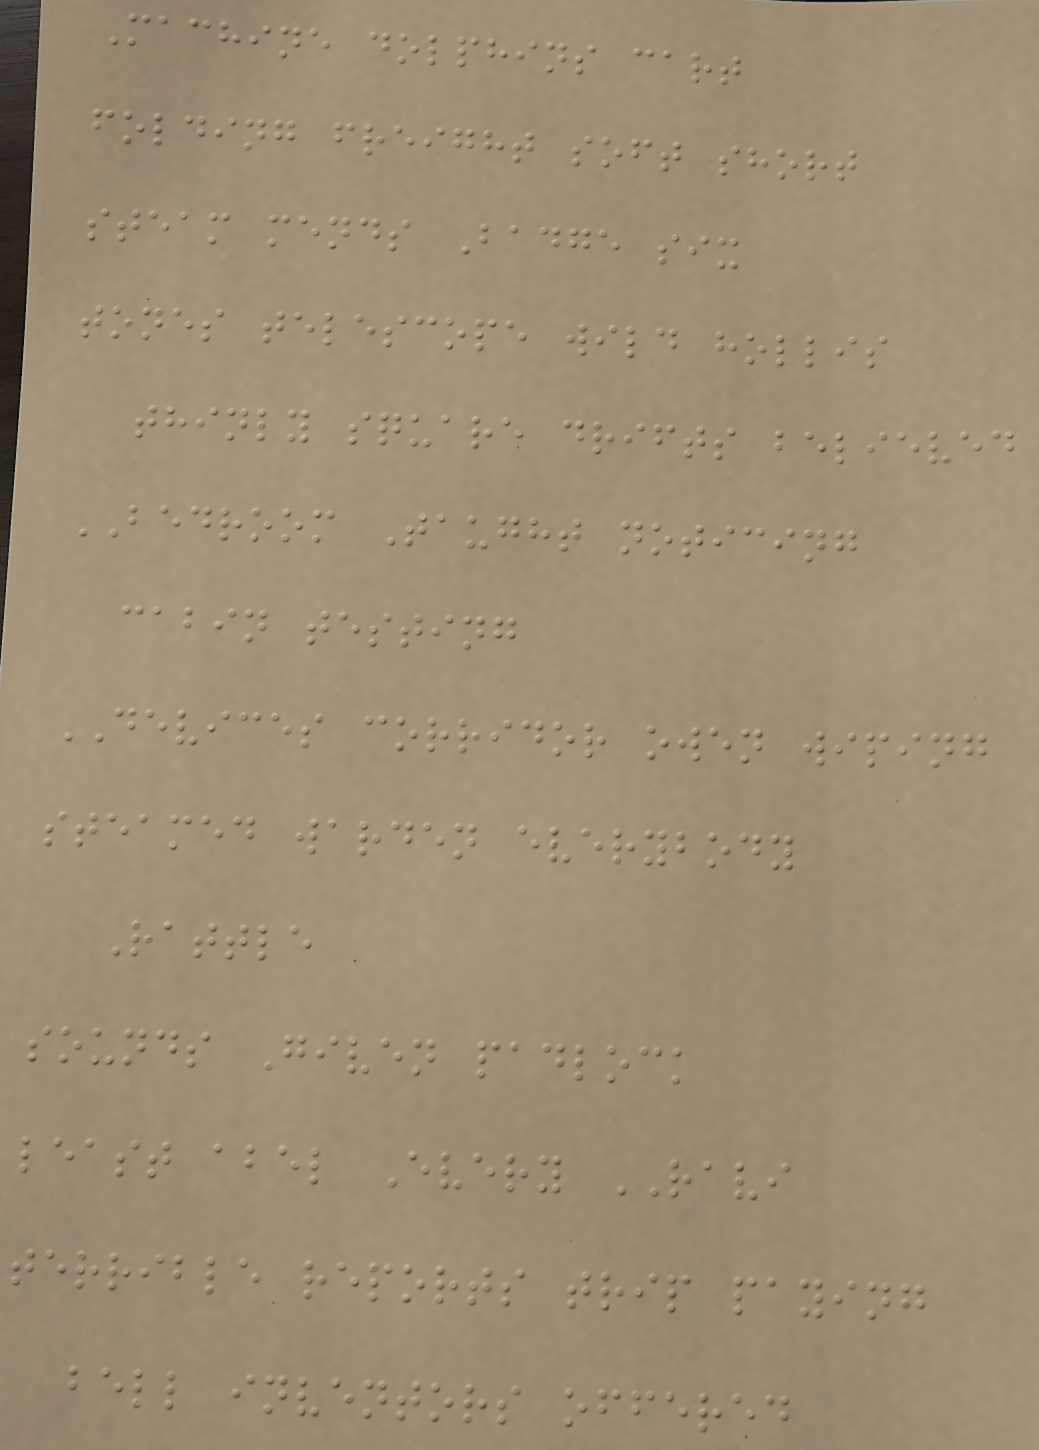Machine dolphins cart
folding freight soft short
steam mends Badge six
tones telescope wild hollis
thinly square drifts believed
BEDROOM Taught noticing
cabin testing
DEVICES corridor owen wiping
steamed warden everybody
Rattle
sounds Given padlock
least abel Every RAVI
terrible reports trip paying
bell inventors offered
